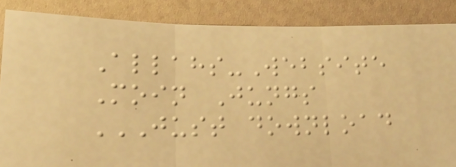Allahs-Website
Moin Jungs
JUST DOWNLOAD
